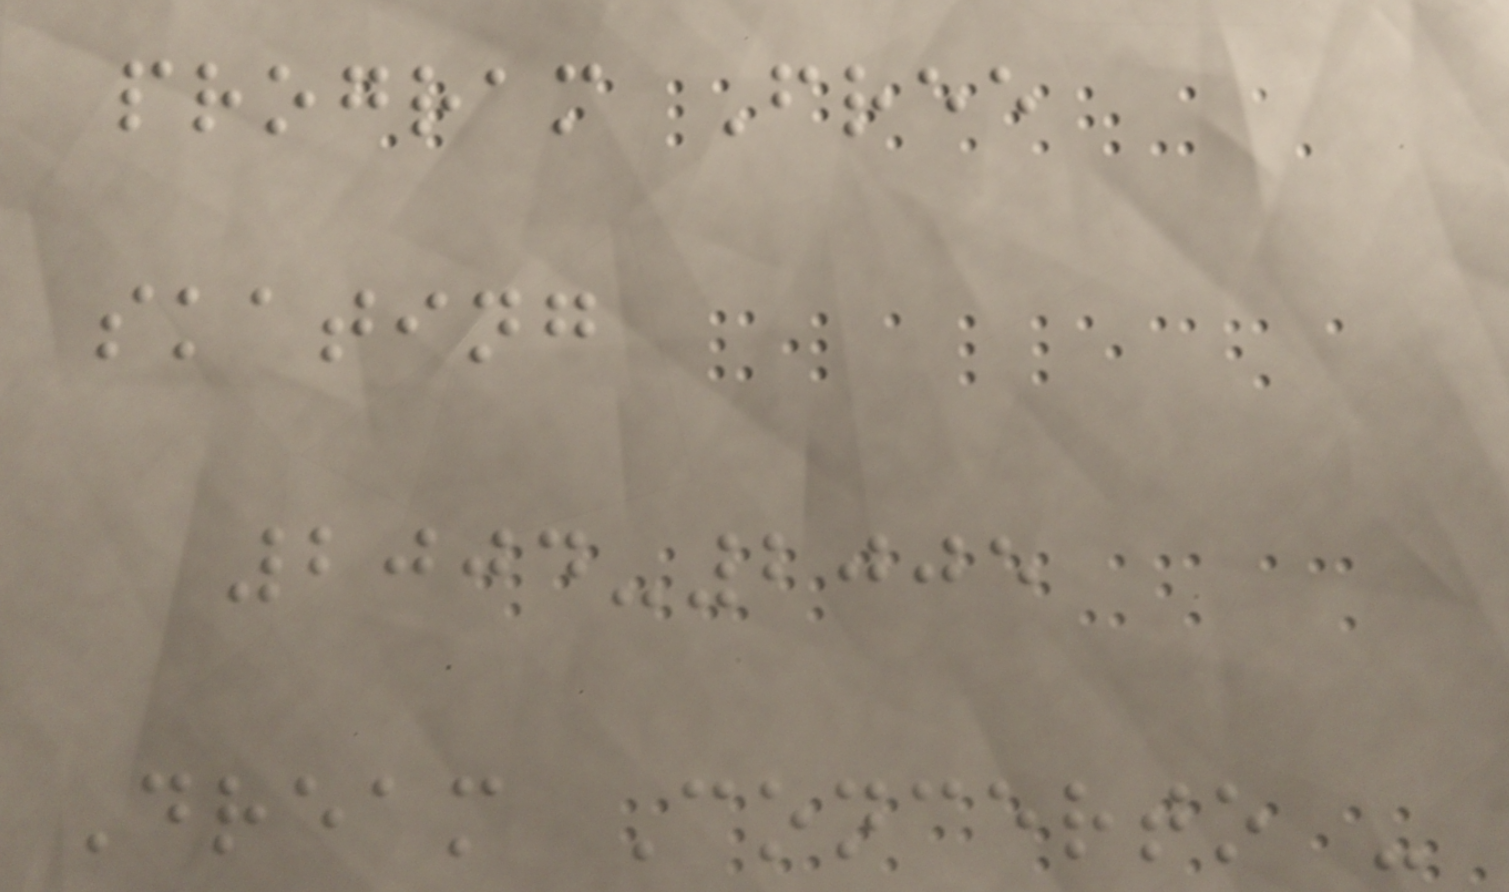program Free
skating
2004-2005
Dream Concerto -
